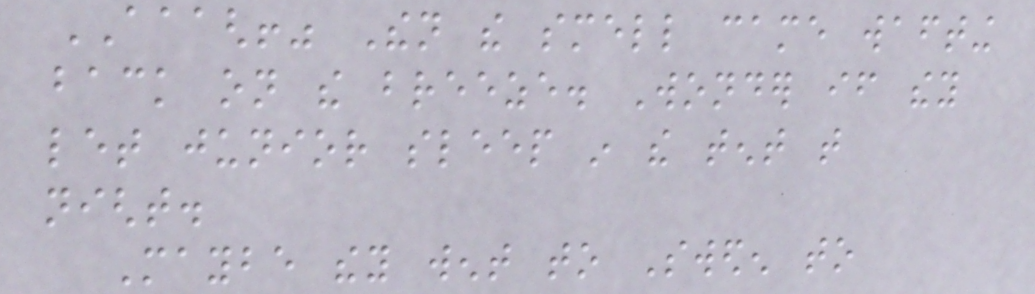AAAGH!" Then the smell came wafting
back on the breeze. Wonder if they
let junior sleep in the tent that
night.
Maybe they went to Sweden to
